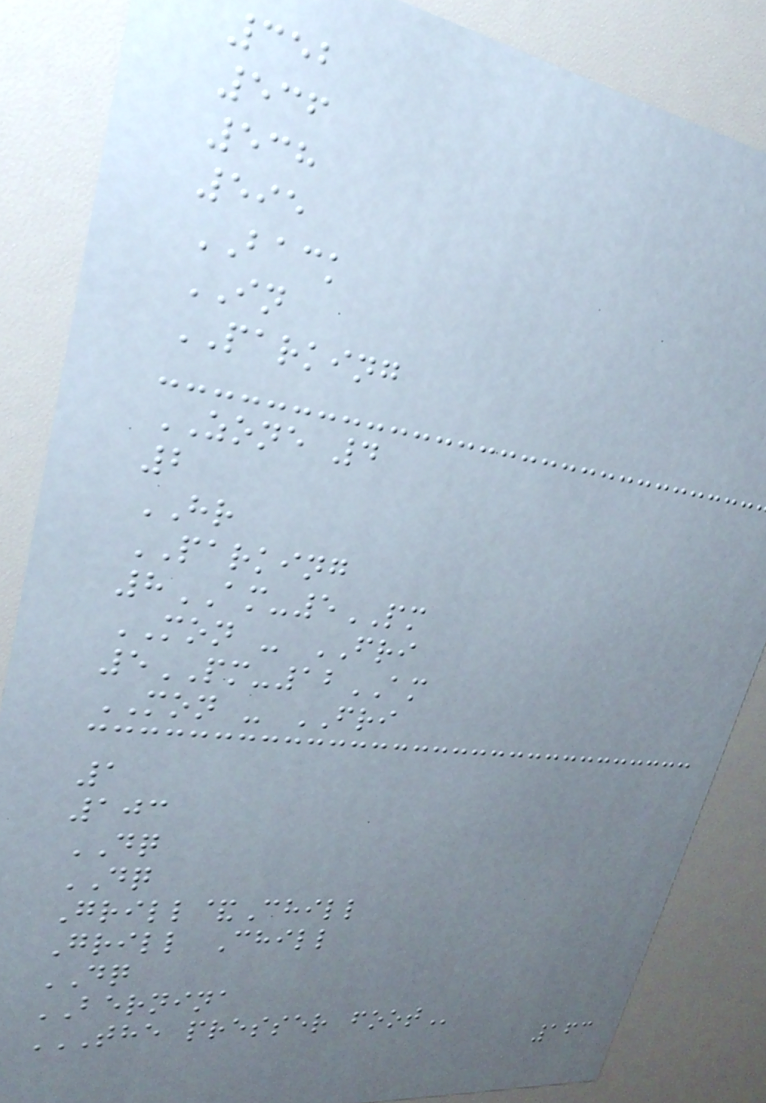352
536
538
595
BACK
IN
PARKING
ZONE 4
2
HR
PARKING
8AM-5PM
MON - FRI
5PM-12AM
MON - FRI
1
103
DQ
DQ
Grill&Chill
Grill Chill
DQ
BERNINA
THE PRESSER FOOT
163
